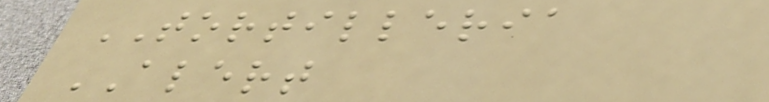TORTILLERIA
ALERT
